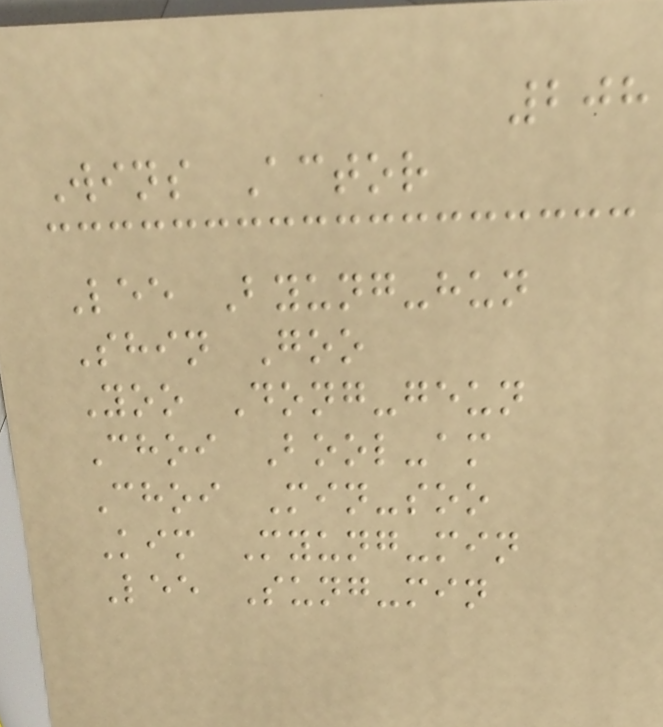208
Wins Actor
Lee Byung-hun
Shin Goo
Yoo Dong-geun
Choi Bool-am
Choi Min-soo
Kim Myung-min
Lee Sung-min
